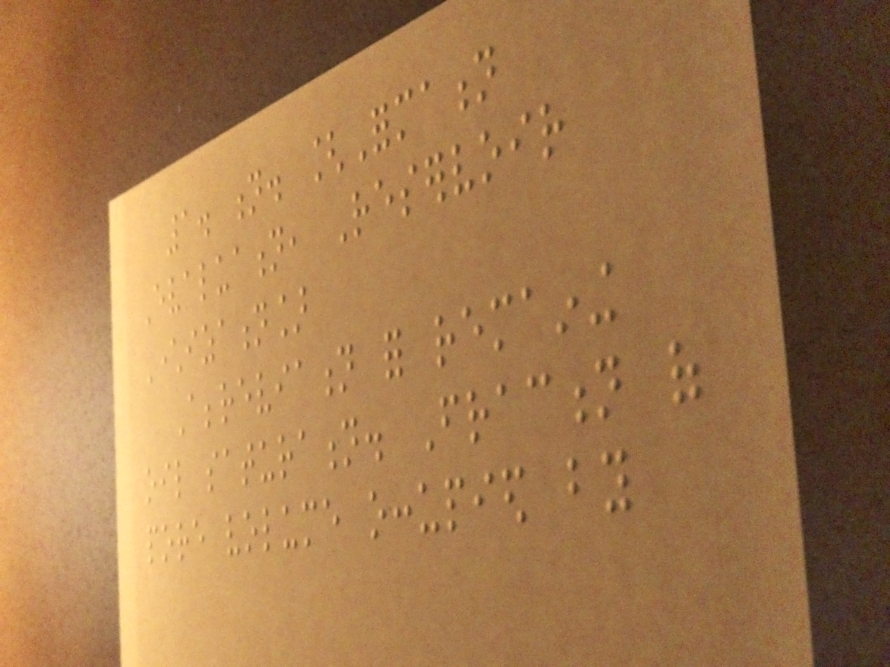1. n. [Formation
Evaluation, Reservoir
Characterization]
Abbreviation for remaining
oil saturation. Fraction of
pore volume occupied by
